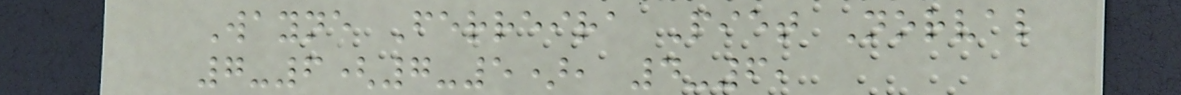Wayne Ferreira Piet Norval
7-6(7-5), 4-6,
